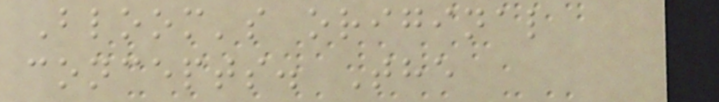Bloom's original
concepts. The
